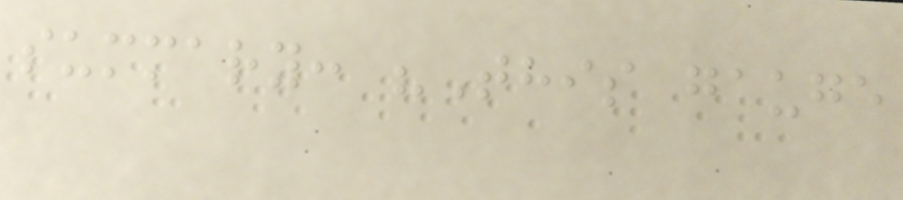summary: "This gauge
